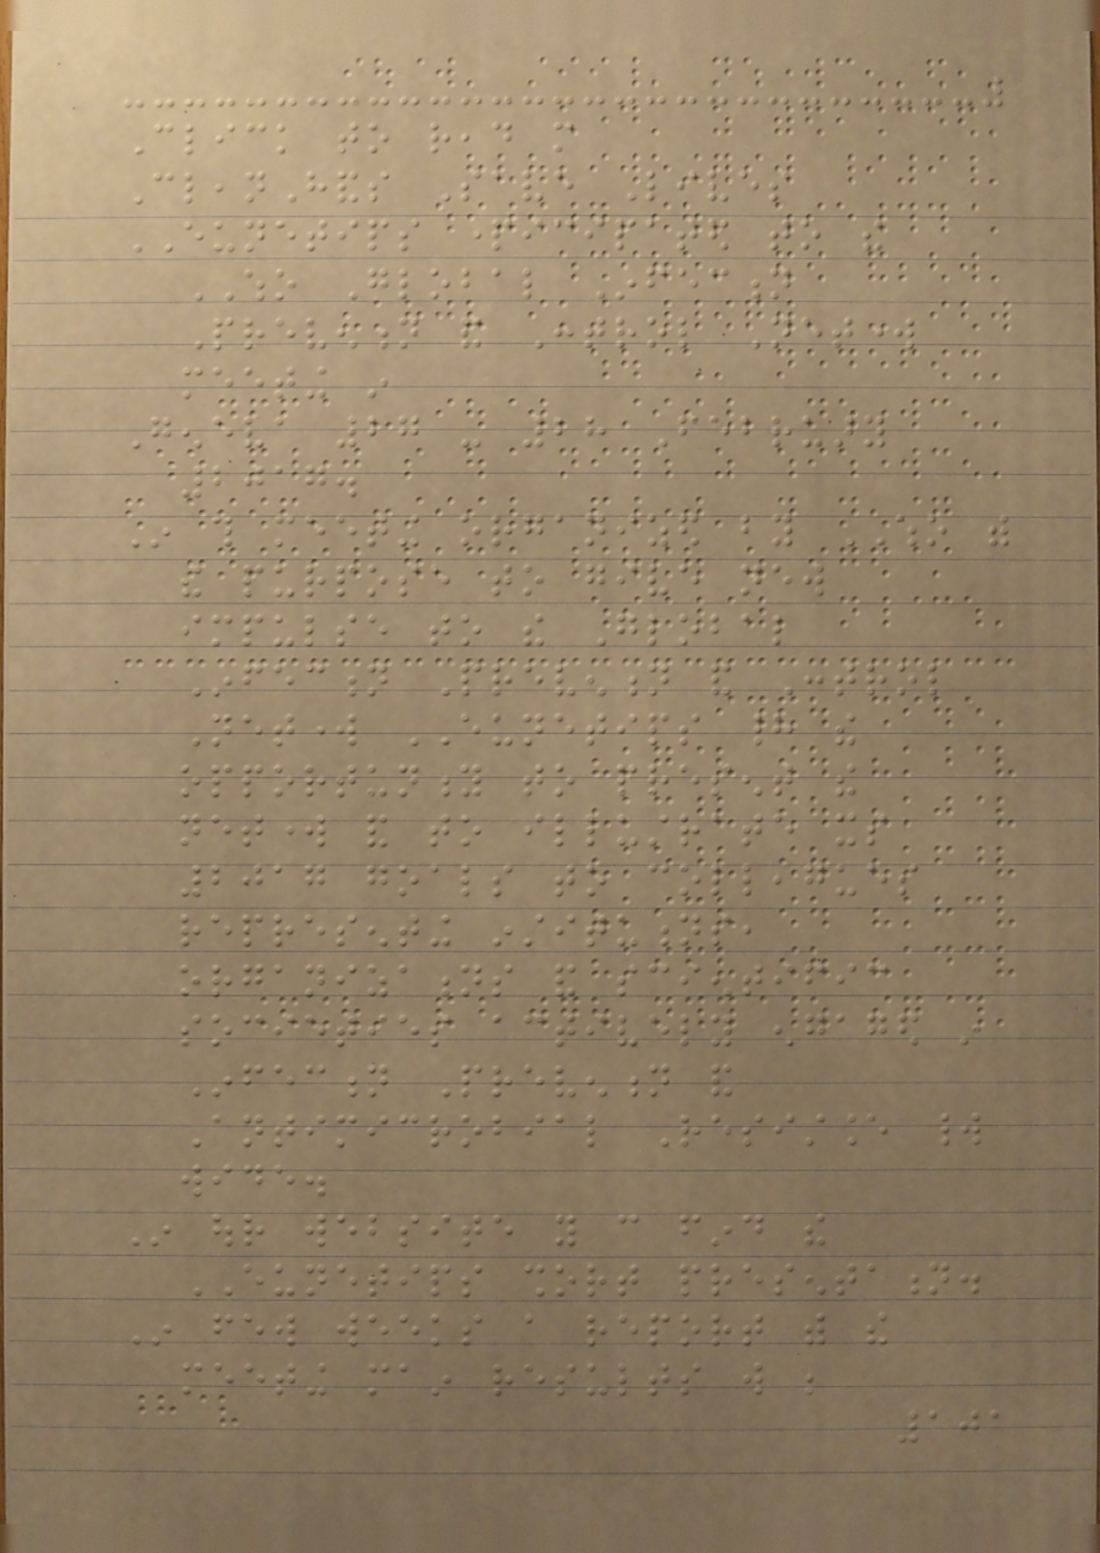Click to read more
CleanHands Save Lives
EUNETIPS participated to the
WHO Global Infection
Prevention and Control Network
meeting in
Geneva 27 - 28 February
2017.
In this meeting organized by WHO with
the purpose to give new
impulse to the Global
Infection Prevention and Control
Network EUNETIPS had the
opportunity to present the
network and to illustrate its
2017 goals to colleagues
representing institutions,
organizations and scientific
societies actively engaged in
Infection Prevention and
Antimicrobial Resistance world
wide.
In our website you can find the
EUNETIPS short presentation.
In few weeks a report with the
meeting main results will be
101
